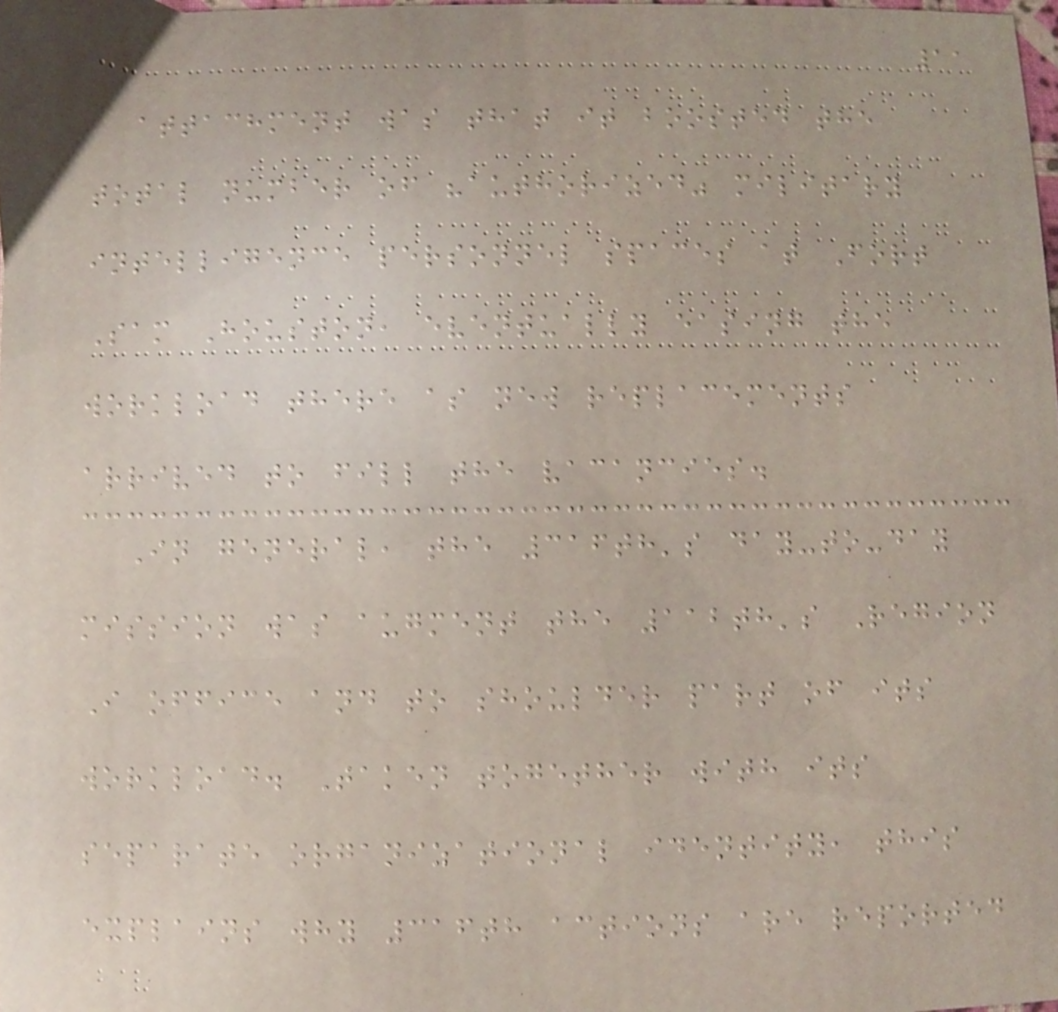11
attachment was that it boosted the
total number of "authorized" military
intelligence personnel spaces at Fort
Sam Houston, eventually easing the
workload there as new replacements
arrived to fill the vacancies.
In general, the 316th's day-to-day
mission was augment the 112th's Region
I office and to shoulder part of its
workload. Taken together with its
separate organizational identity, this
explains why 316th actions are reported
